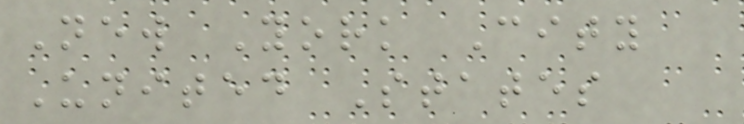New York City
United States
